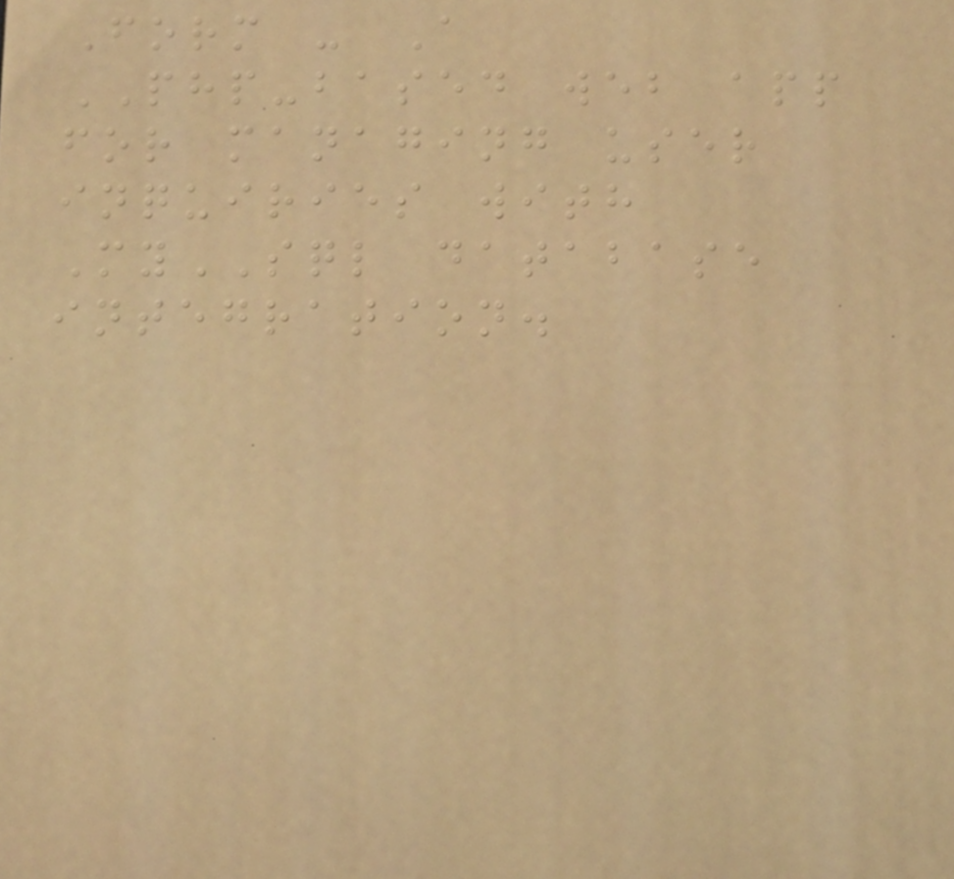Form - A
PHP-based web app
for managing user
inquiries with
MySQL database
integration.
